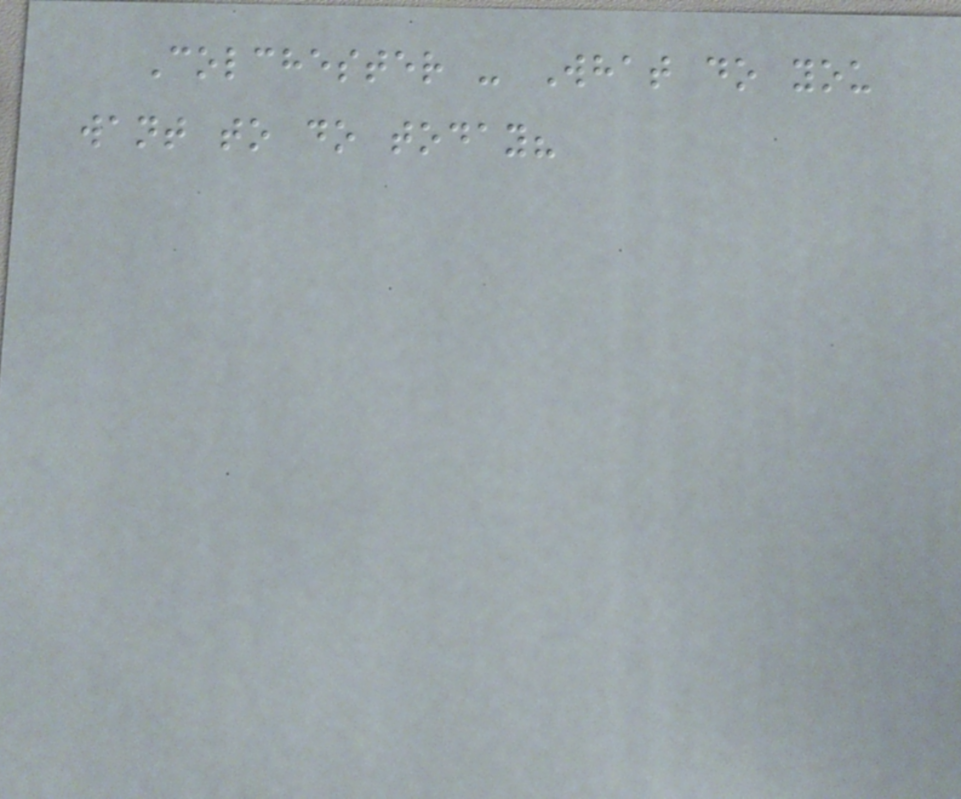Colchester - What do you
want to do today?
